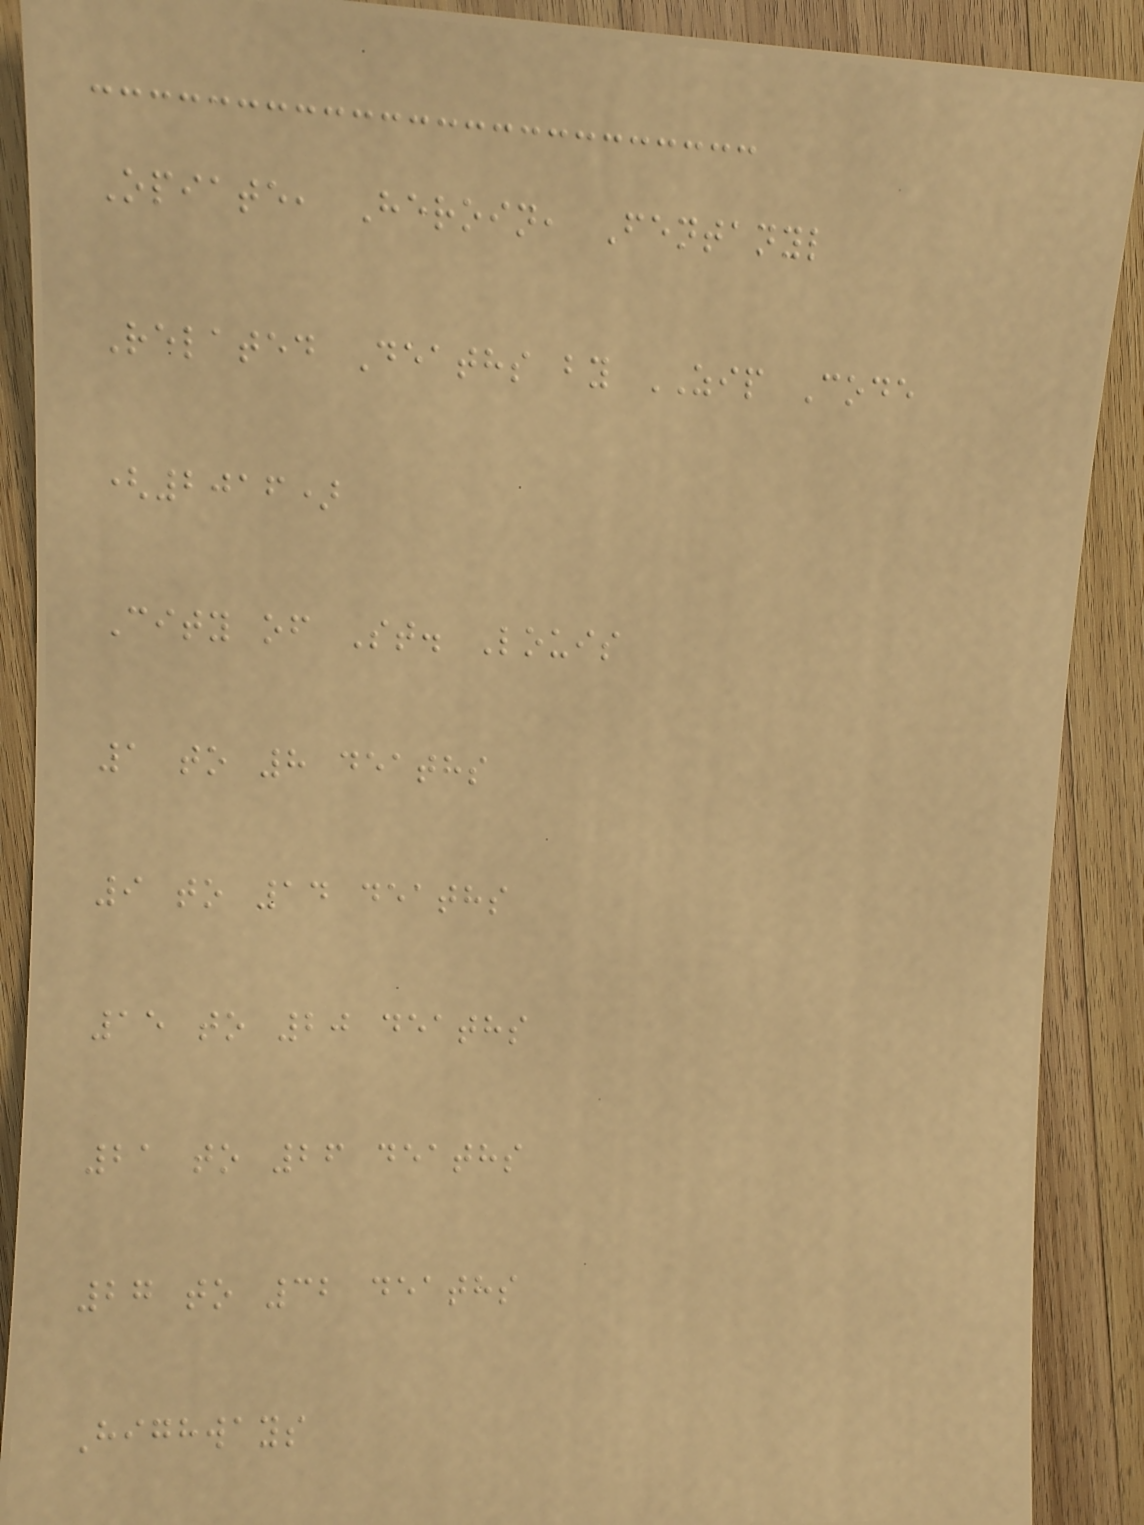Opiate, Heroin, Fentanyl
Related Deaths by ZIP Code
(2016)
City of St. Louis
1 to 8 deaths
9 to 14 deaths
15 to 20 deaths
21 to 26 deaths
27 to 32 deaths
Highways
